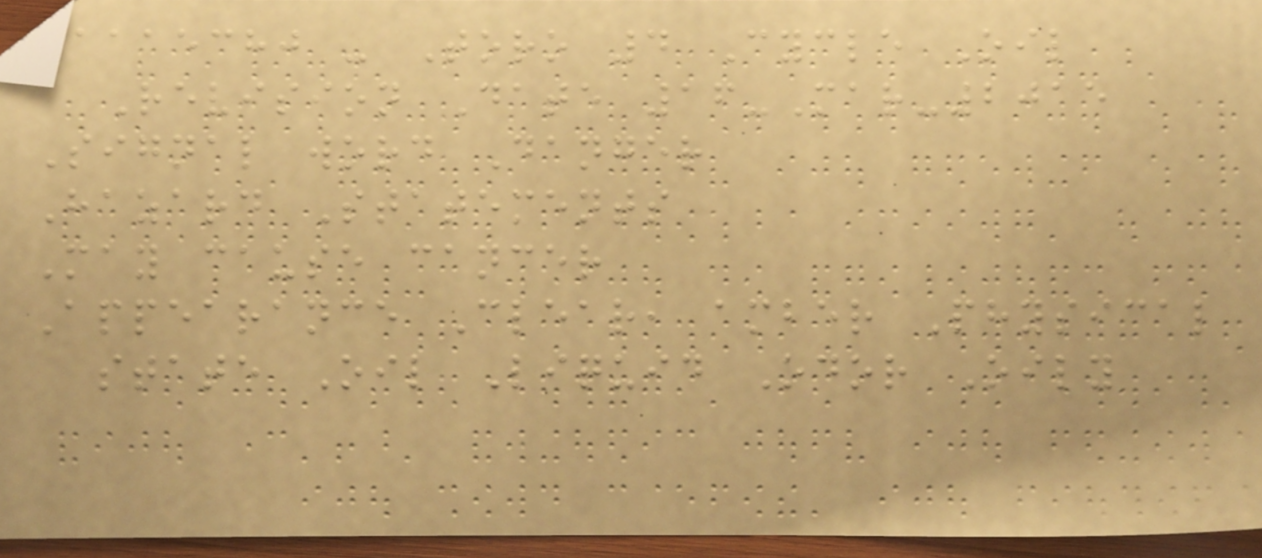1115380 - Toro 4 Cycle Oil
Revision Date 16-Mar-2015
Signal word Danger
Hazard Statements
May cause cancer
Appearance Clear, amber Physical
state Oil Liquid Odor Oily
